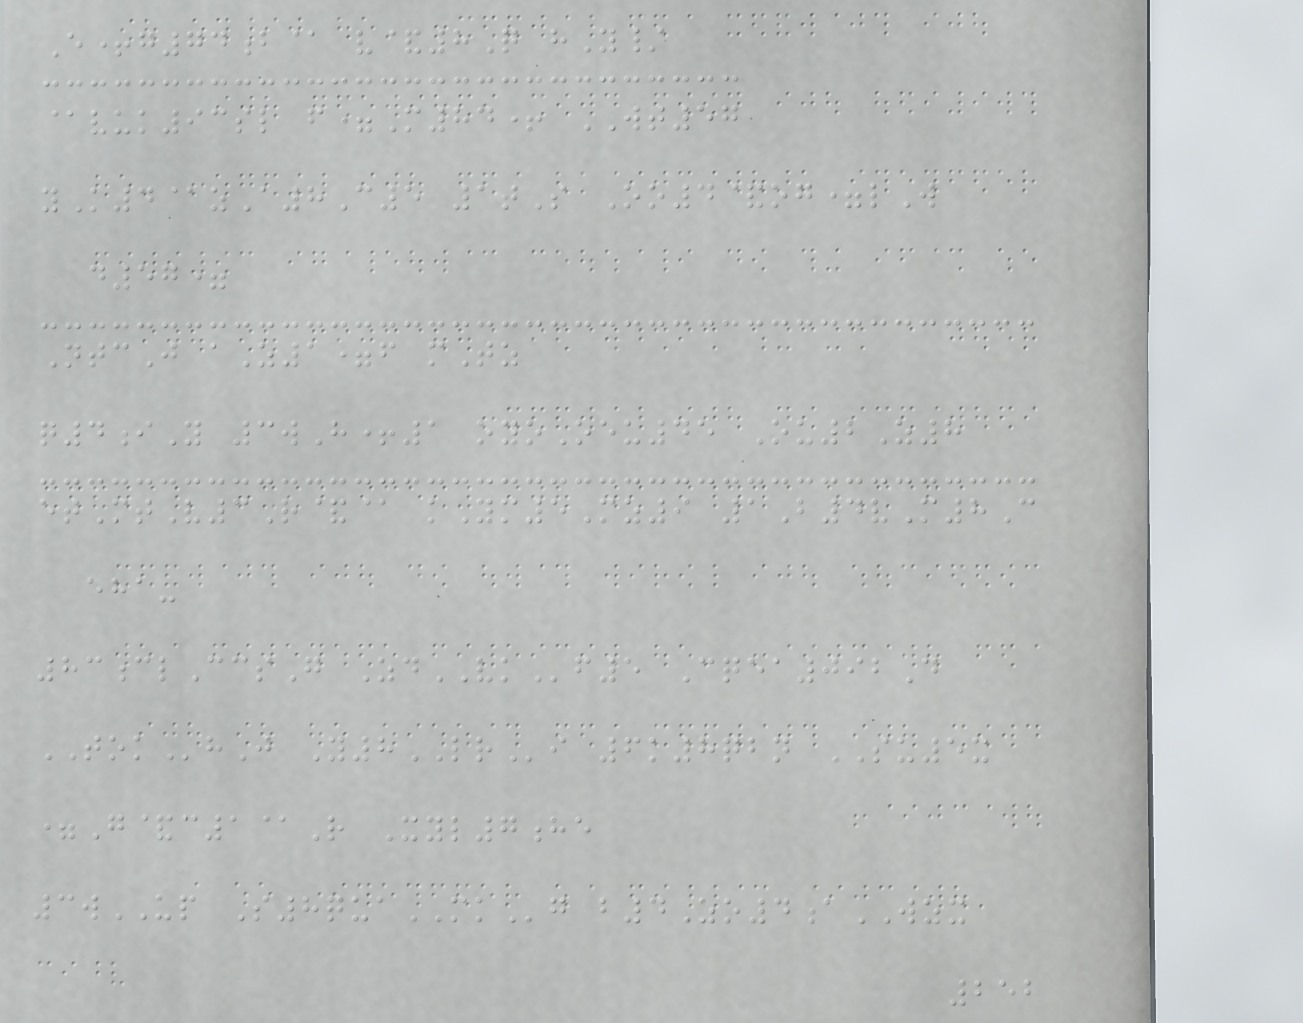E+g74b@ v&8Q hY/
@vuk93sl f=M84+ WT57
yK4@zA8C5 1tS Oo4&og=lW
d57=
NtcJ aZ1=f mTz
q4iY 3wH+1 oyoOeu45 Ou2Z8
etMtV3R&@ kYm5Mz9 1B4vM8C
eha-
83clCcsG ZdVKf5 Cqea092D
TOKhJ Y8LRi 6k8qbn SU5x
=G&c1@R Xyl7he
3wUP S8quaMKg b4Zo4aWZX
252
